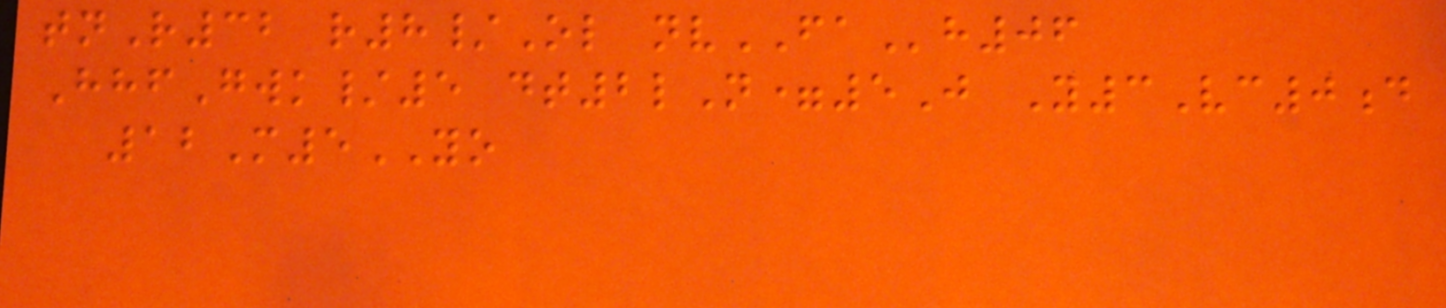tnR32 r8/Ol nvFAh06
HhfGwk/5 dt2lN=5J Y3Vc0d
12M5YO
